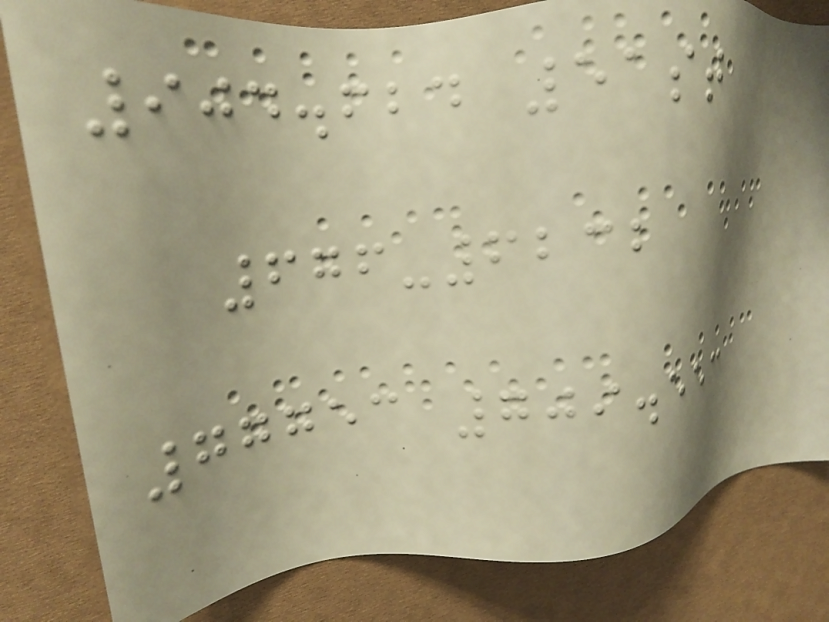904.624 51st
676-6232
77753 709.553
